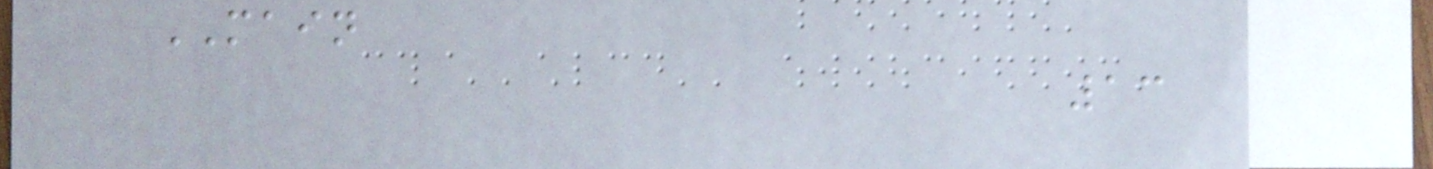MAIN
13
